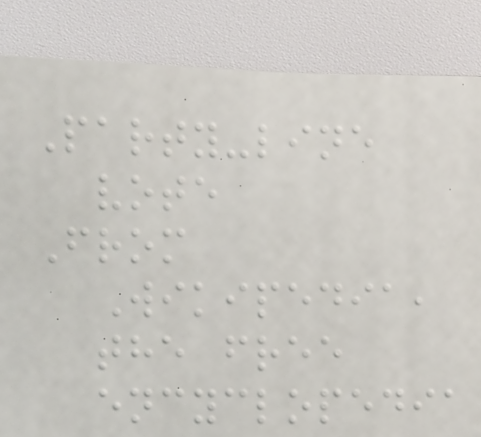Party-line
vote
From
Wikipedia,
the free
encyclopedia
